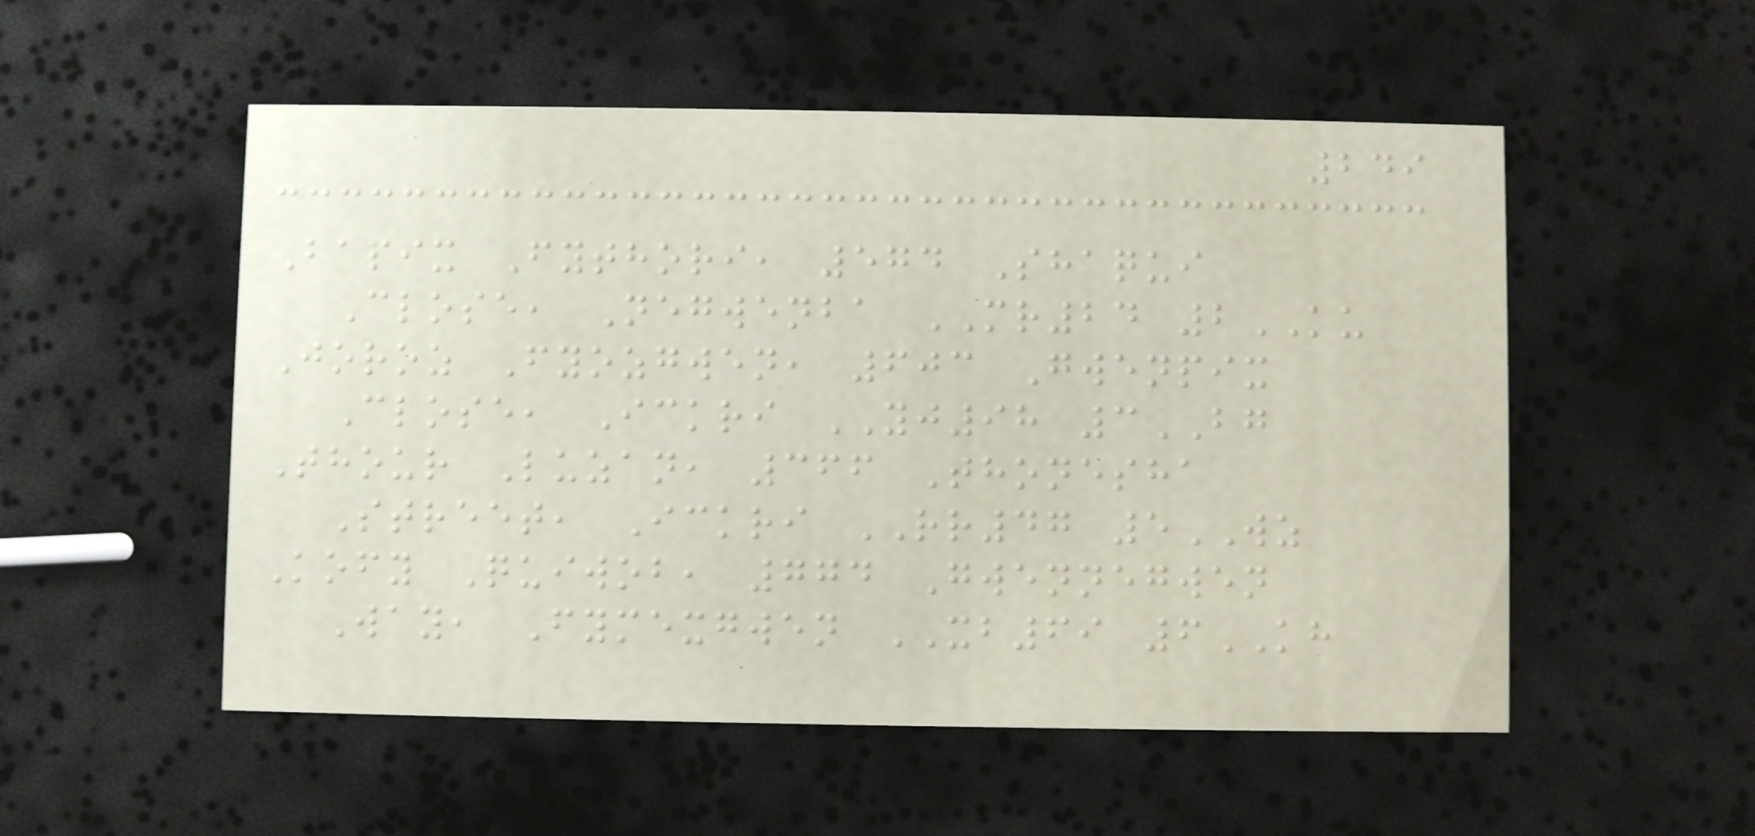249
Bapix Fythori, 574 Shaqui
Close, Negwenba MR24 2KU
Joroz Fyozgwen, 603 Gwenpix
Close, Ickri YJ98 3BG
Thour Luzan, 366 Thonesha
Street, Ickri RR47 5WZ
Kofy Quiwob, 774 Gwennegwen
Way, Fymexgwen XB69 6KH
